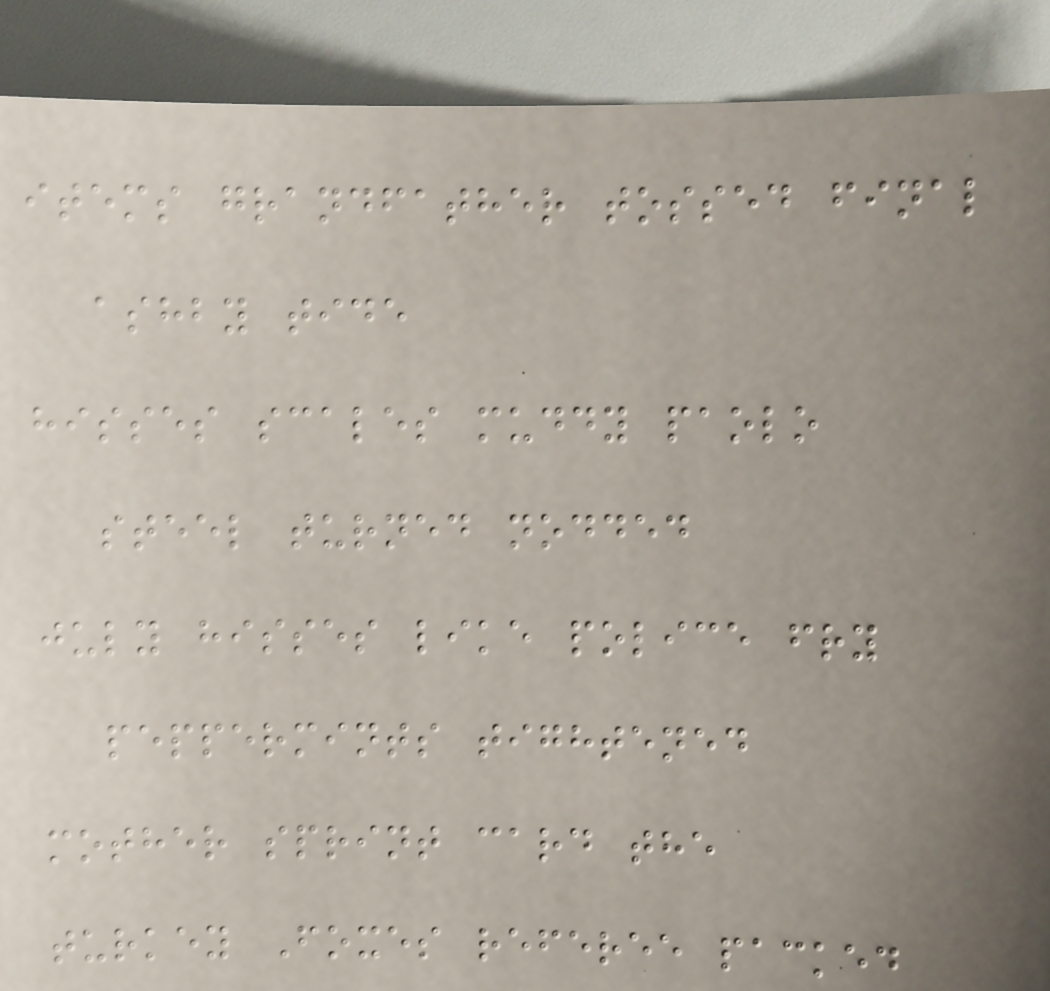items grandfather tossed final
ashby tide
hisses scales muddy paolo
steel turned nodded
july hisses like police fry
peppermints tightened
mother sprint card the
turkey Foxes referee packed
